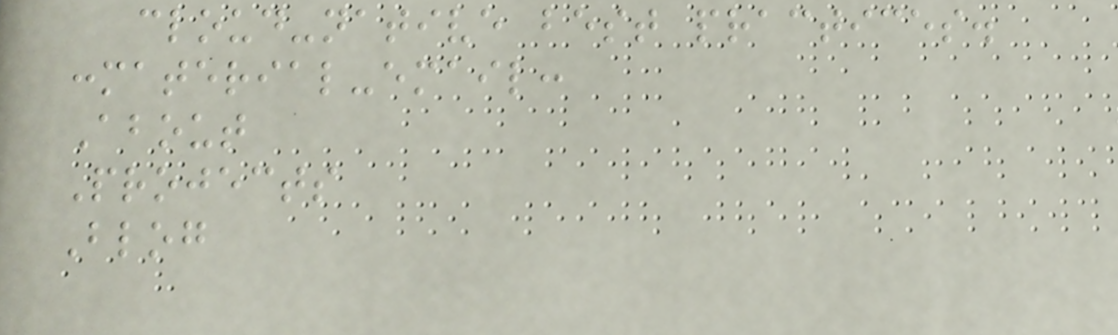cloud-native best practices.
:material-email:
About
Projects
Blog
